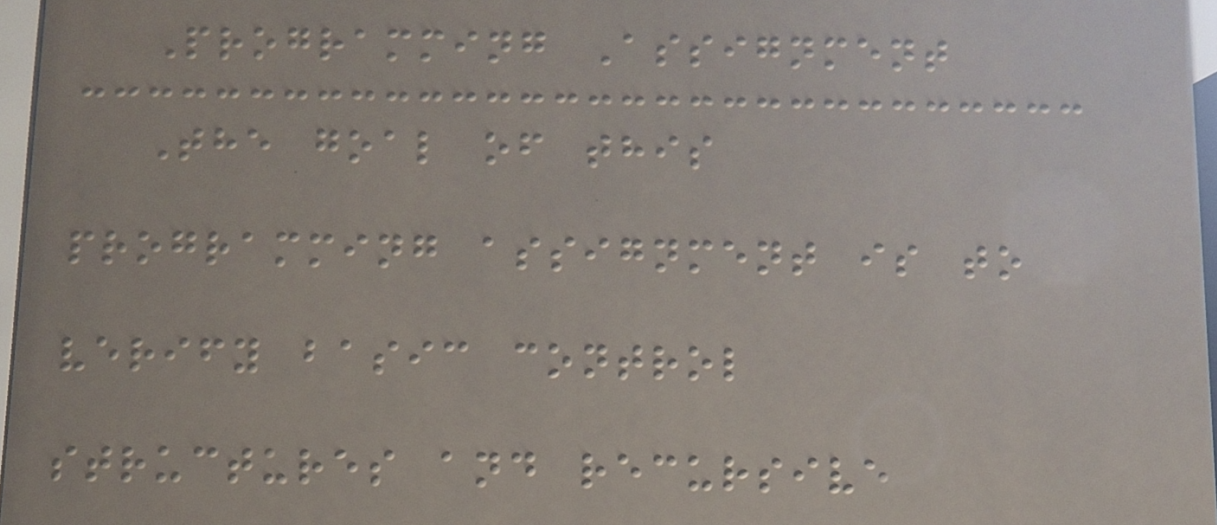Programming Assignment
The goal of this
programming assignment is to
verify basic control
structures and recursive
